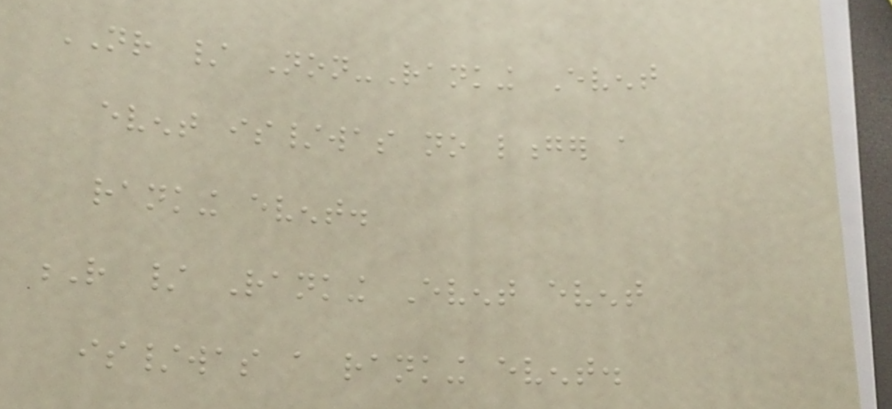NR / Non-Ranking Event
event is/was no longer a
ranking event.
R / Ranking Event event
is/was a ranking event.
